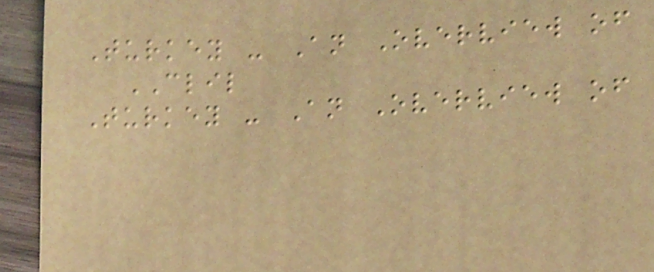Turkey - An Overview of
CLIL
Turkey - An Overview of
